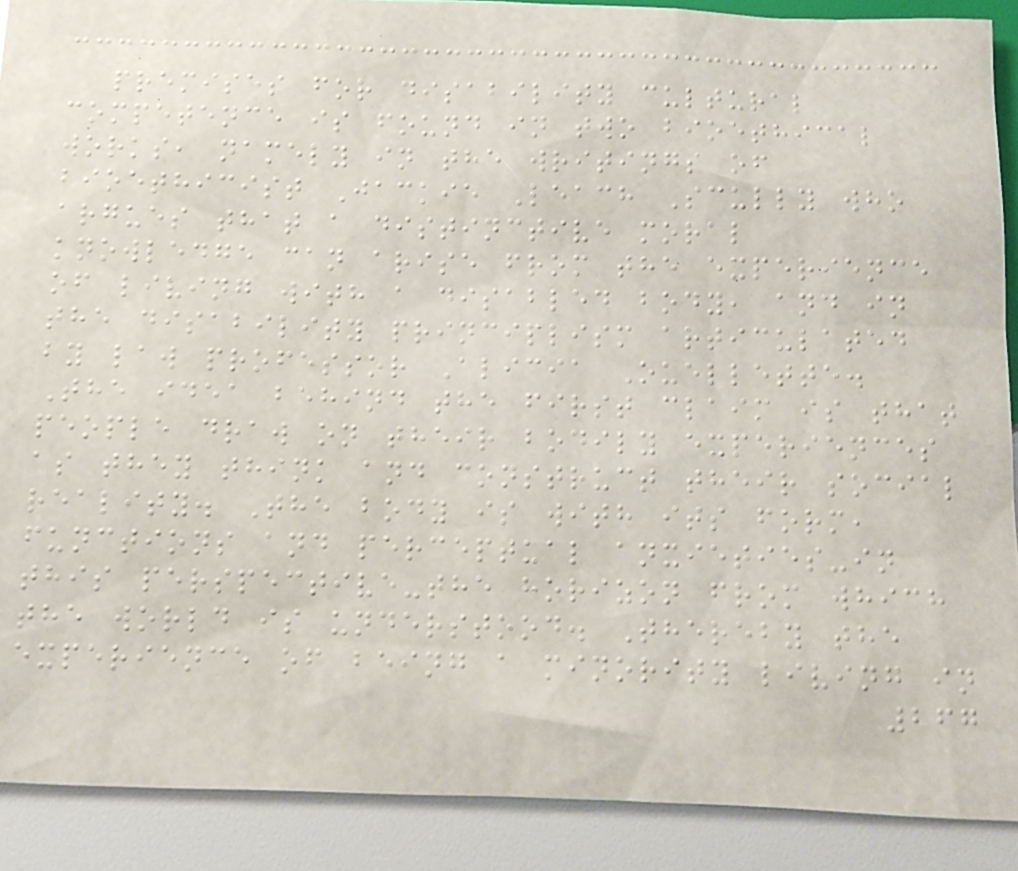premises for disability cultural
competence is found in two bioethical
works, namely in the writings of
bioethicist Jackie Leach Scully who
argues that a distinctive moral
knowledge can arise from the experience
of living with a disabled body, and in
the disability principlism articulated
by law professor Alicia Ouellette.
The idea behind the first claim is that
people draw on their bodily experiences
as they think and construct their social
reality. The body is with its form,
functions and perceptual anxieties-in
this perspective-the horizon from which
the world is understood. Thereby the
experience of being a minority living in
267
